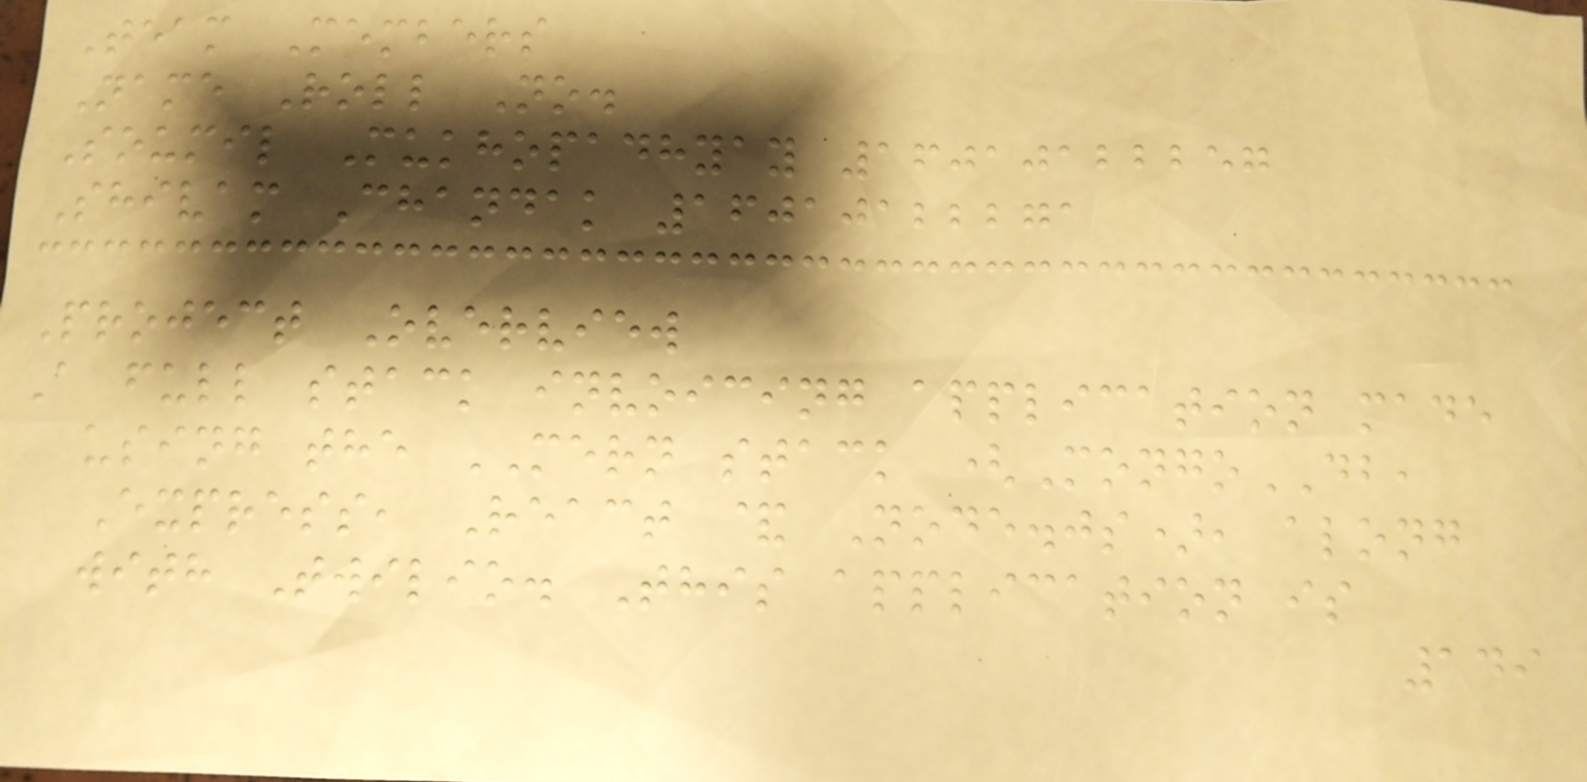Team Members
Name Roll No.
Soumil Mukhopadhyay 16010122257
Shivam Chandak 16010122271
Project Overview
A full stack invoicing application made
using the MERN stack (MongoDB,
Express, React & Node.js), along
with Twilio. This application is
149
